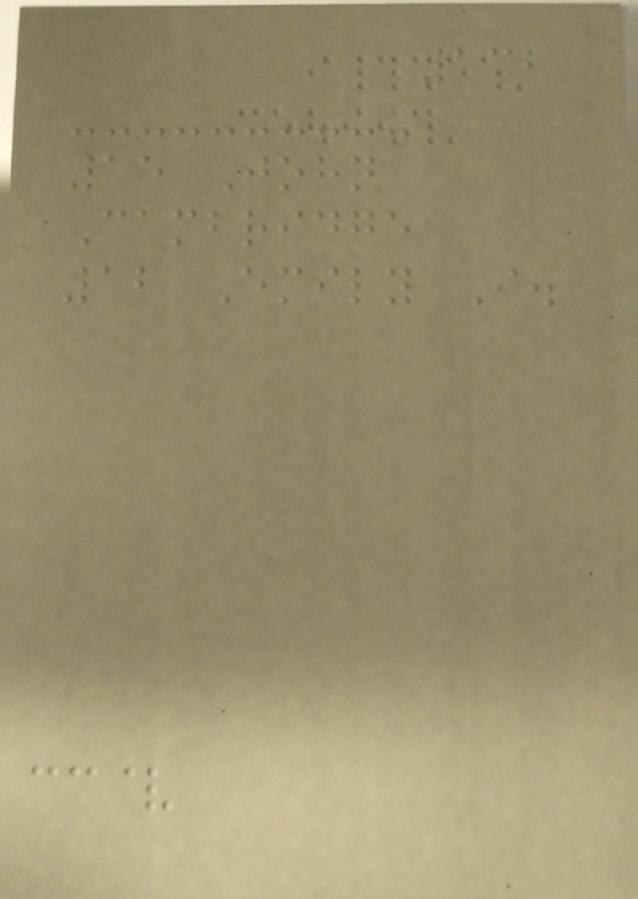132
15 John
Cambridge
12 Emily I.
